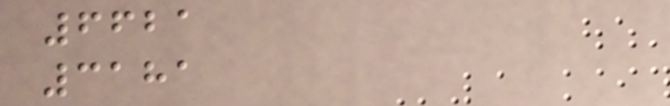6621
3181
